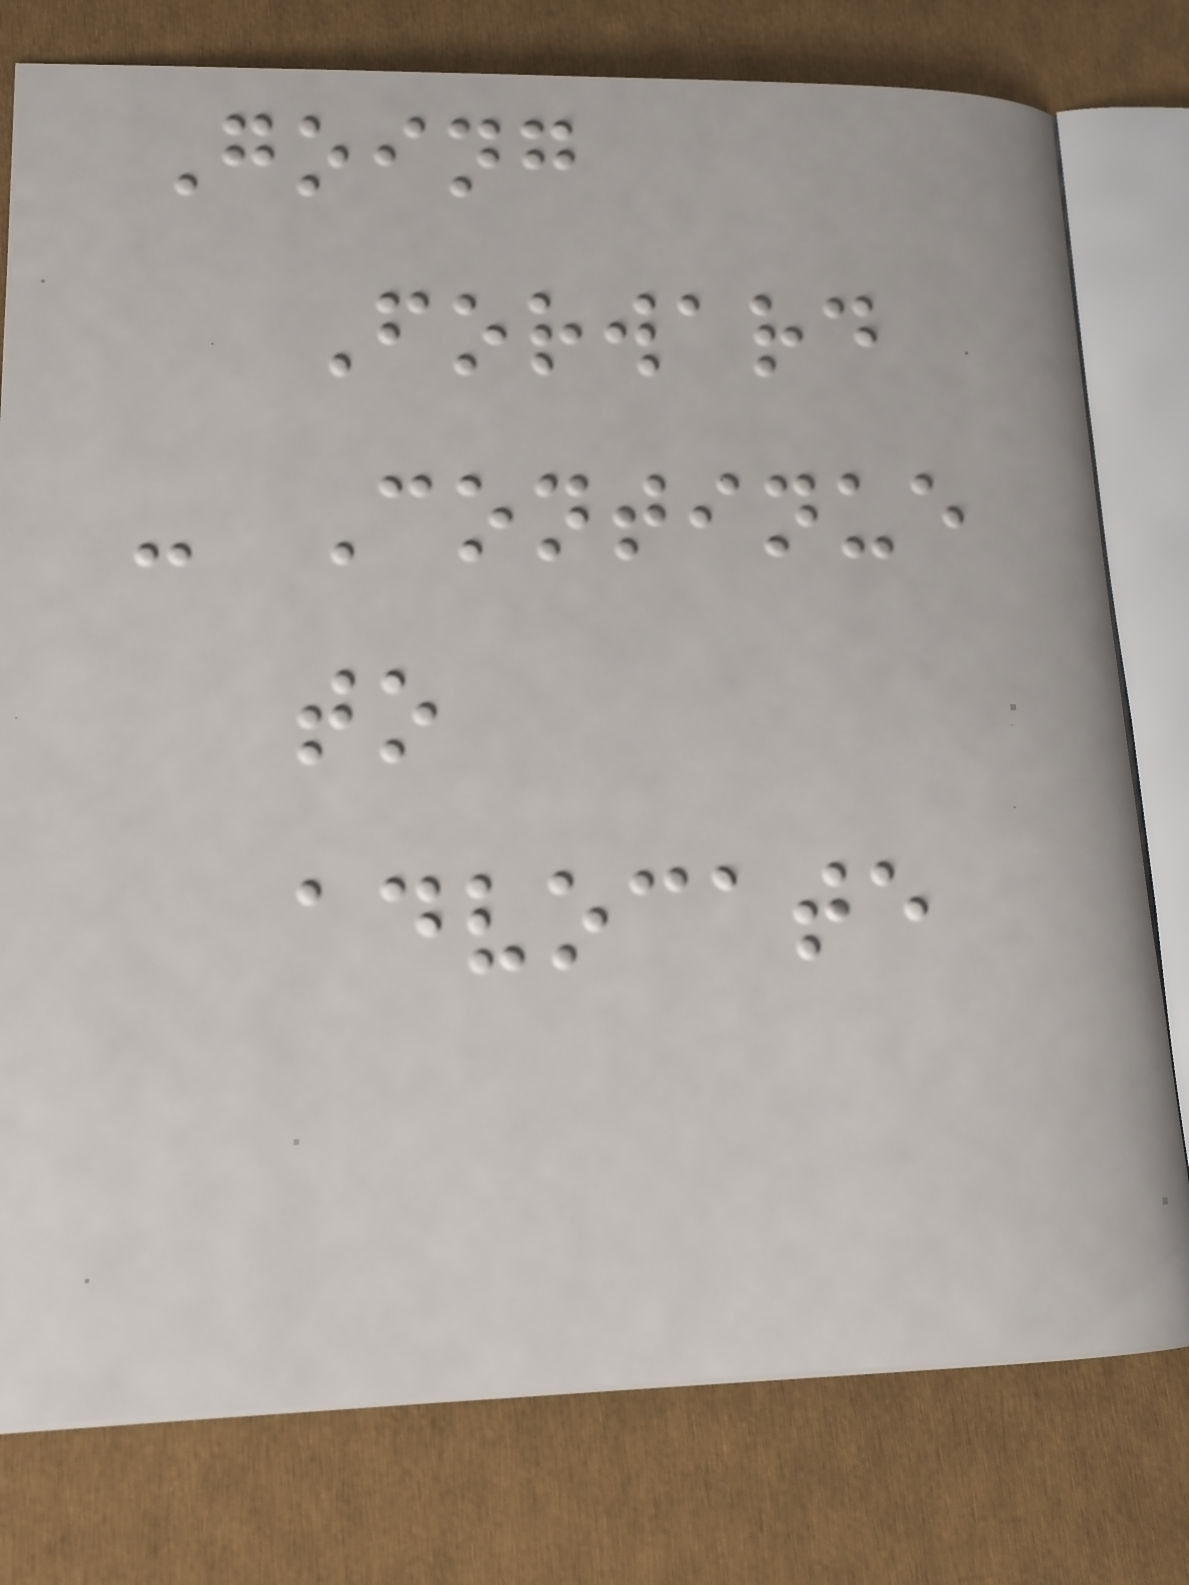Going
Forward
- Continue
to
advocate
